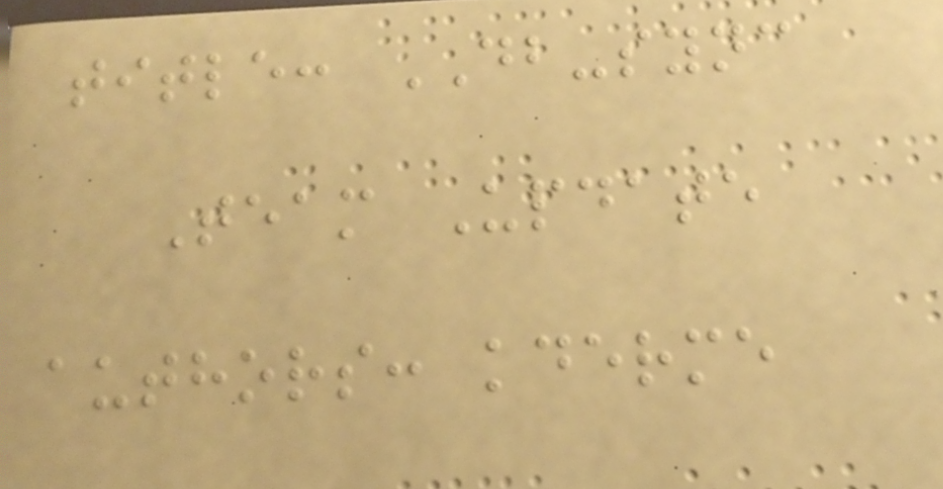title: DB-sync
Team Update
authors: kderme
